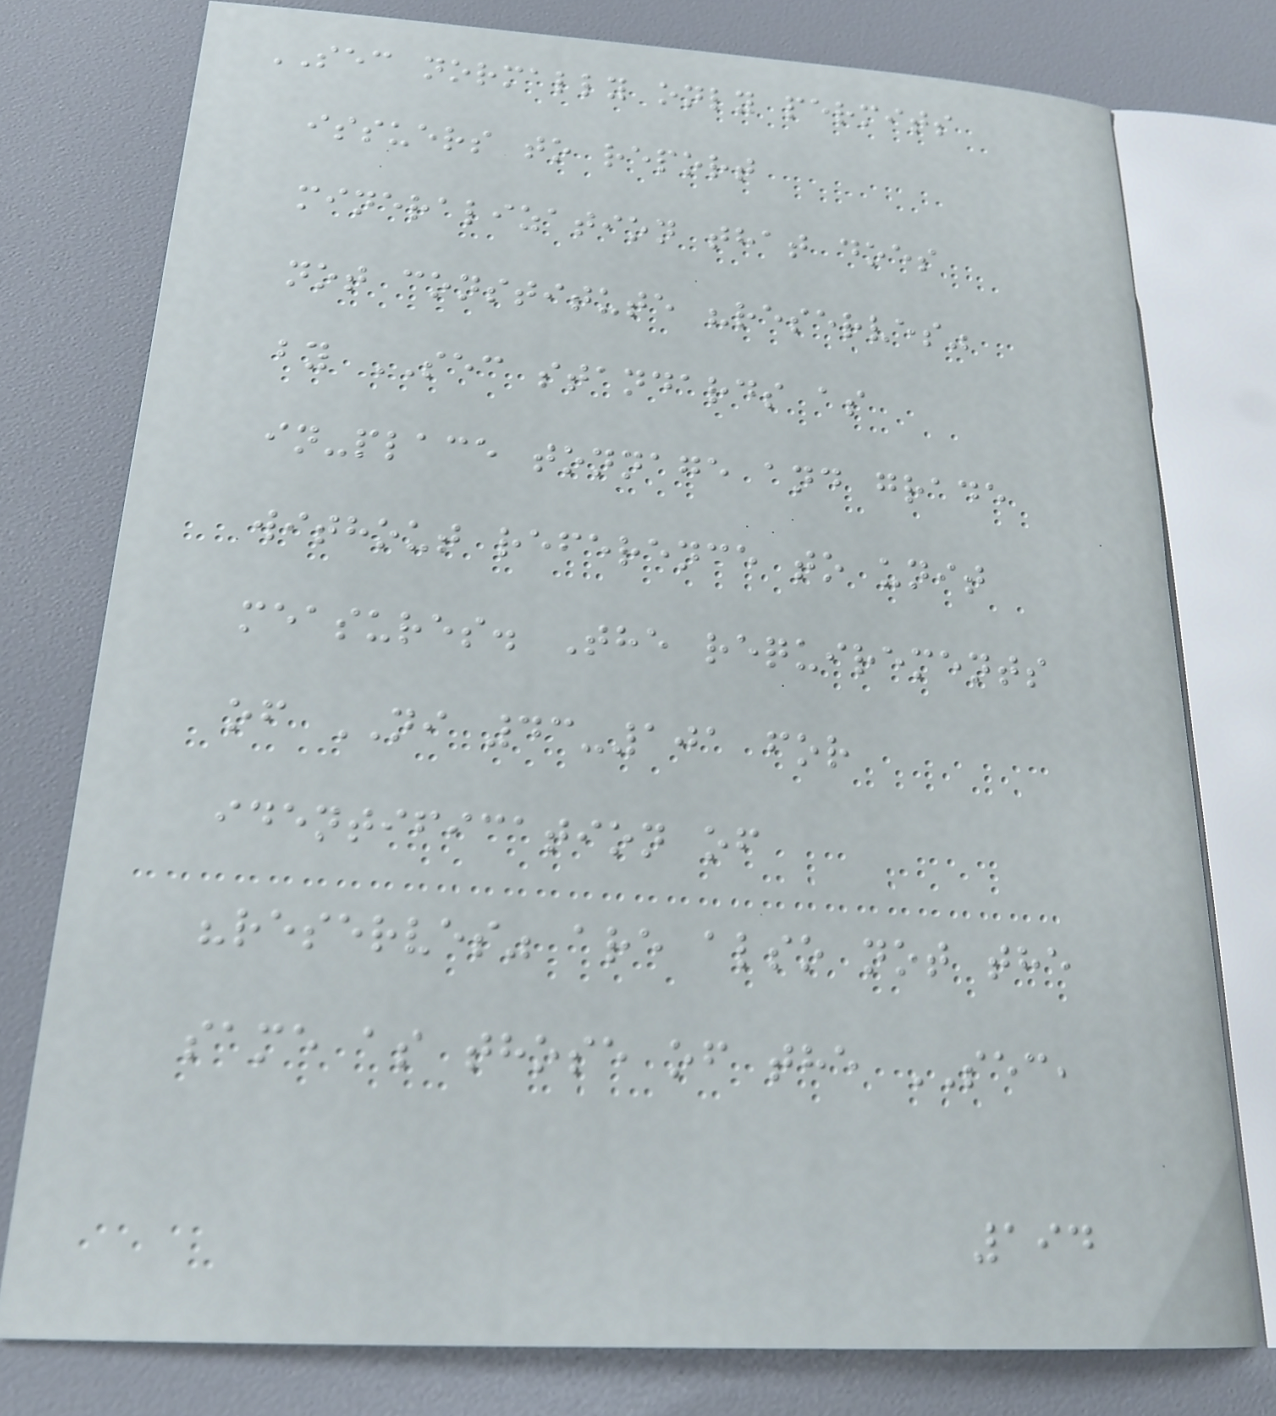SEC normally only permits
issuers to report
mineralization that does
not constitute "reserves"
by SEC standards as
in-place tonnage and grade
without reference to unit
measures. The requirements
of NI 43-101 for
identification of
"reserves" are also not the
same as those of the SEC,
194
